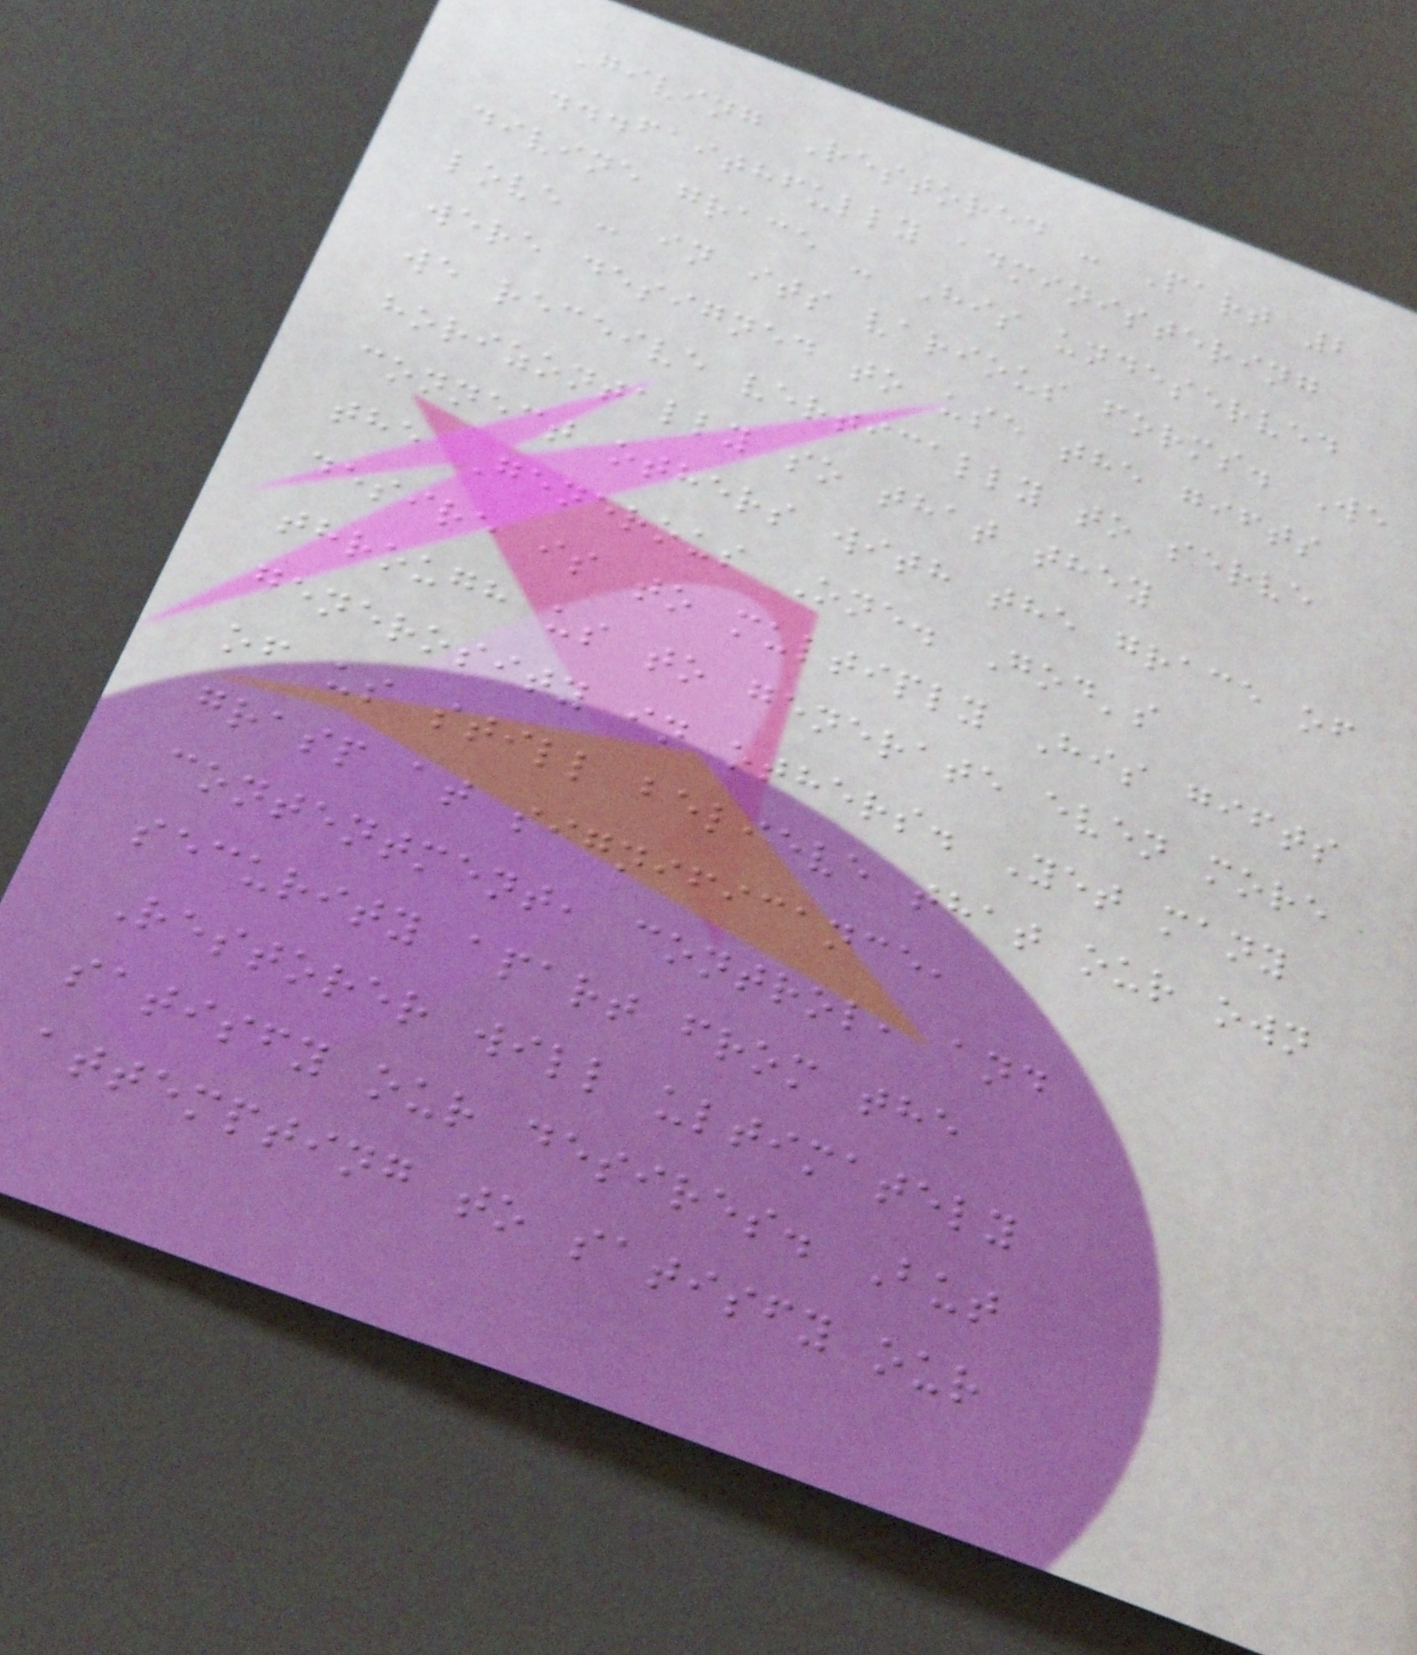Giving Restored - Part 2
...faithfully administering
divine grace - His undeserved
love - in its various forms. We
were designed to use the gifts
we receive vertically to serve
horizontally so that they
connect others with the grace of
the Generous One. God's
desire is to multiply His gifts
through us to generate even more
generosity in others. Yet many
of us still believe that our own
grasp at significance,
contentment, control, and
security apart from the
Restorer will ultimately
satisfy our desires. But
attempting to satisfy our
